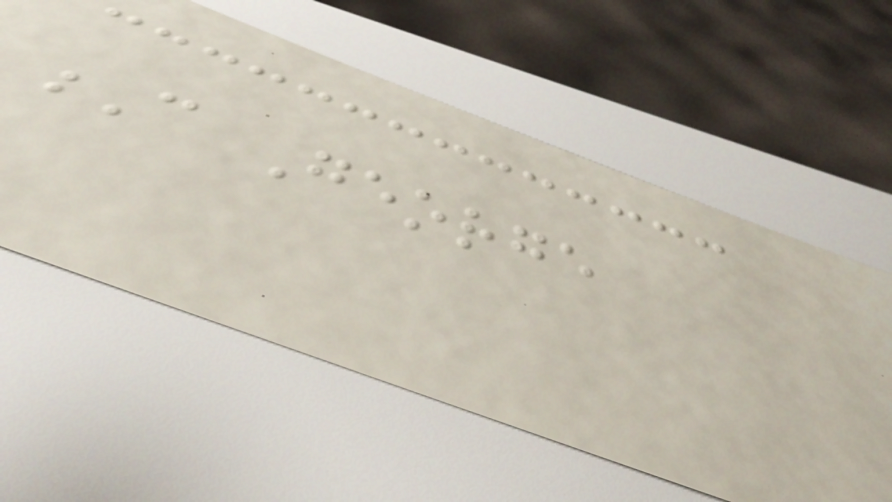C George
